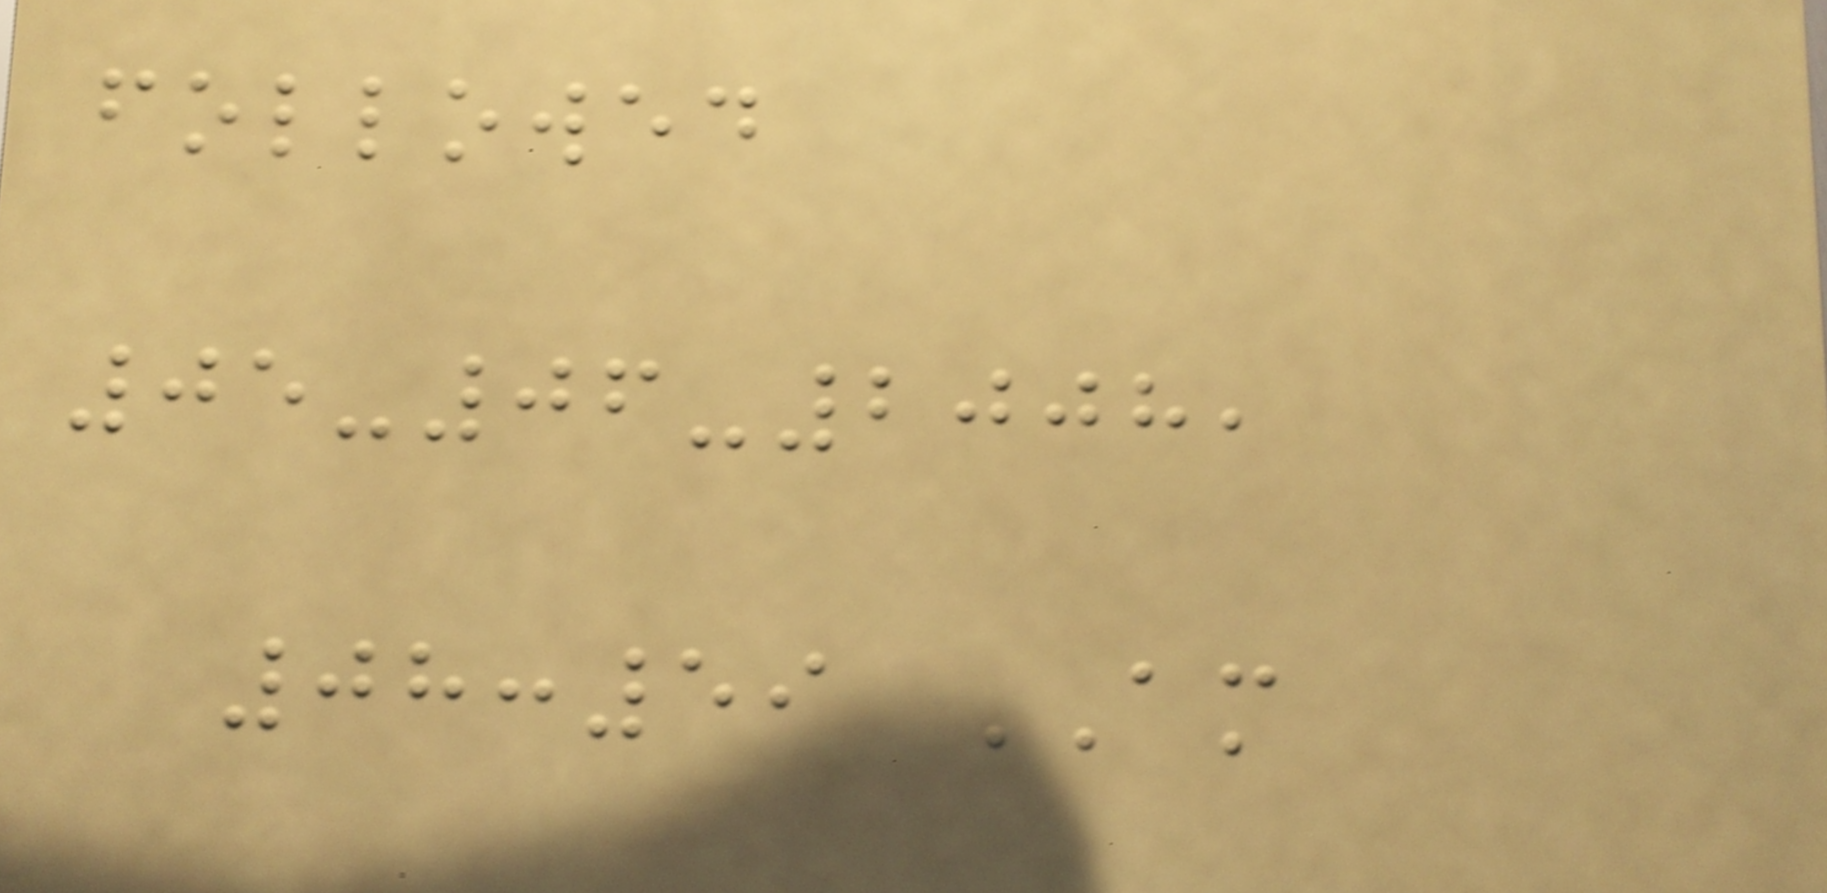followed
05-06-2008,
08:59 AM
